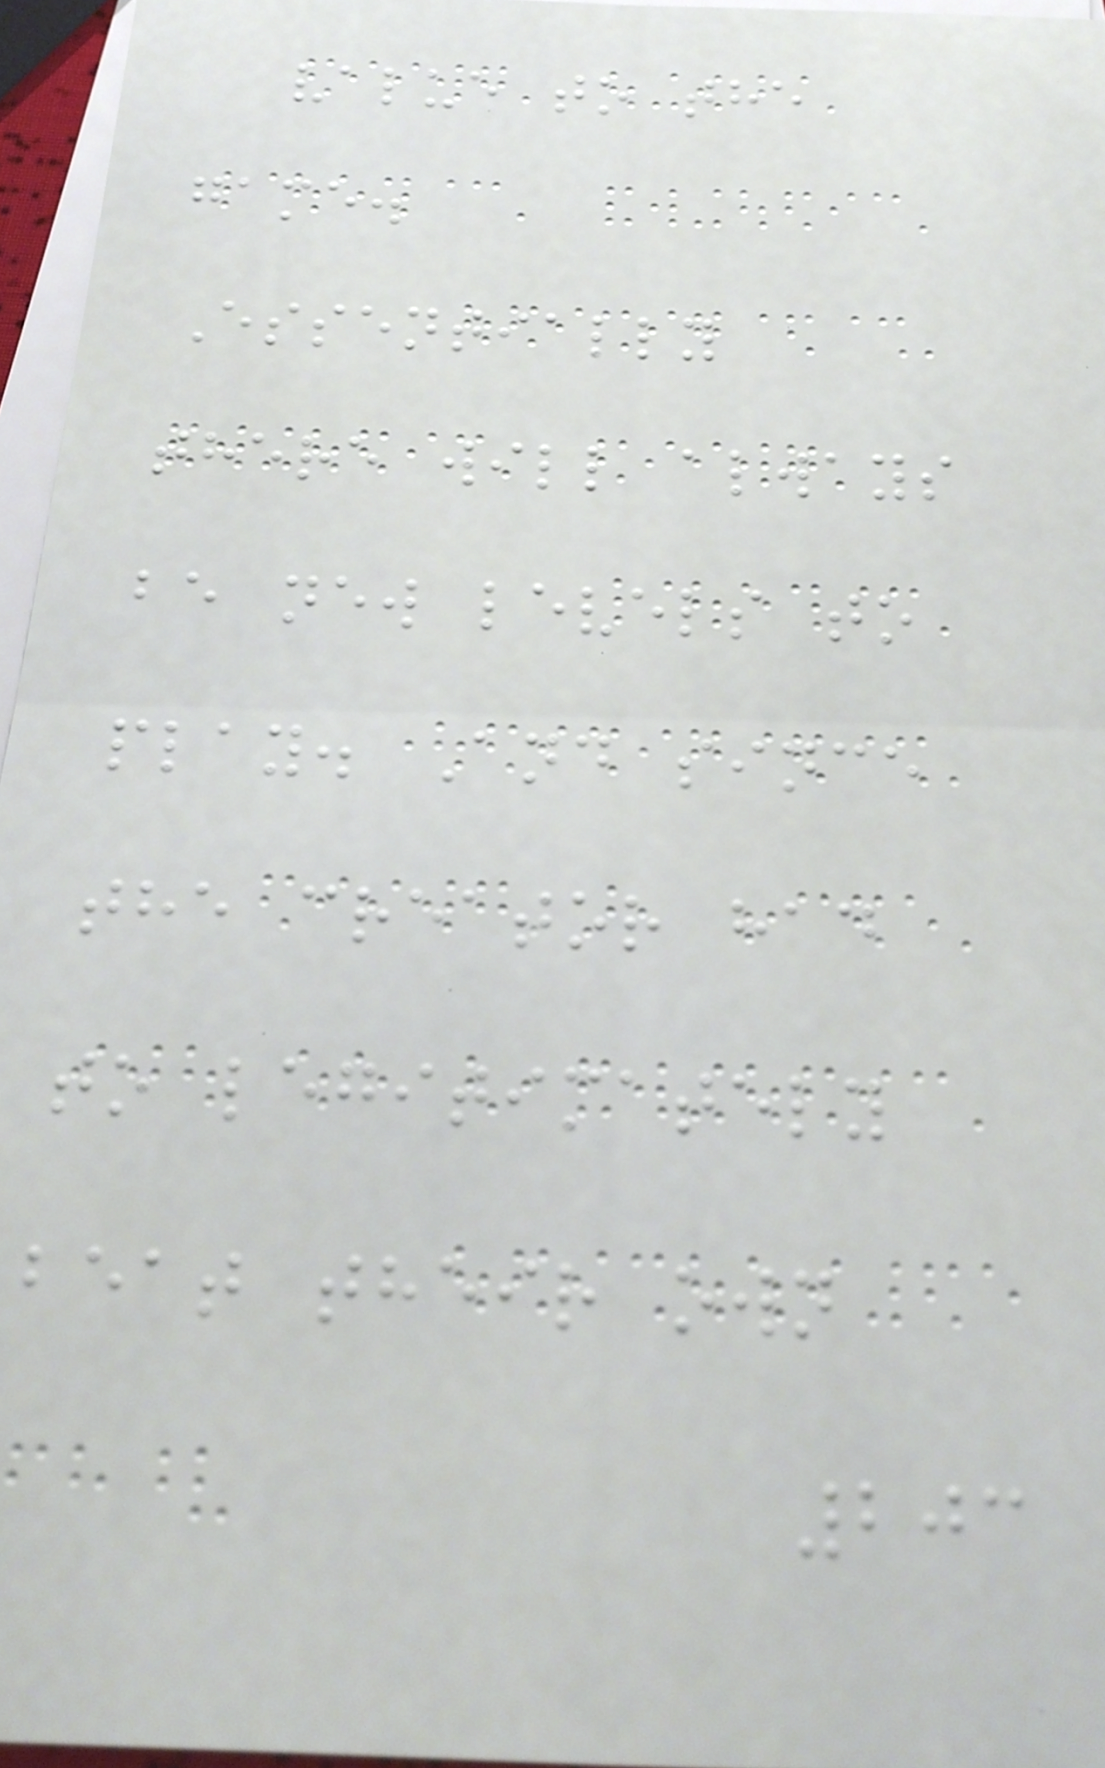value to the
game.
Essentially
there will always
be new levels to
play. And since
the creator had
to legitimately
beat their own
203
